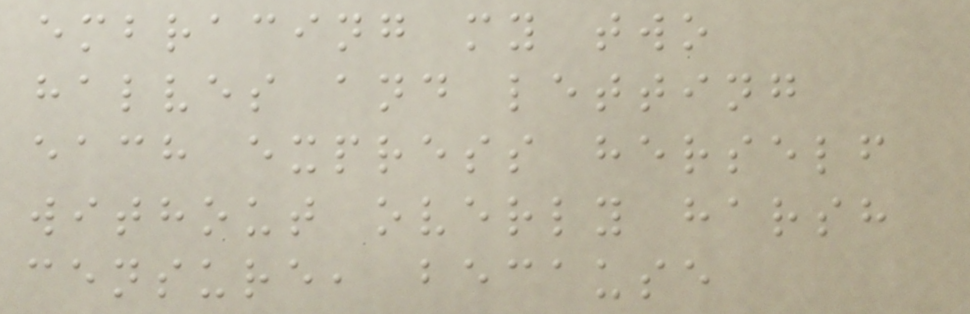embracing my two
halves and letting
each express herself
without overly harsh
censure, because
